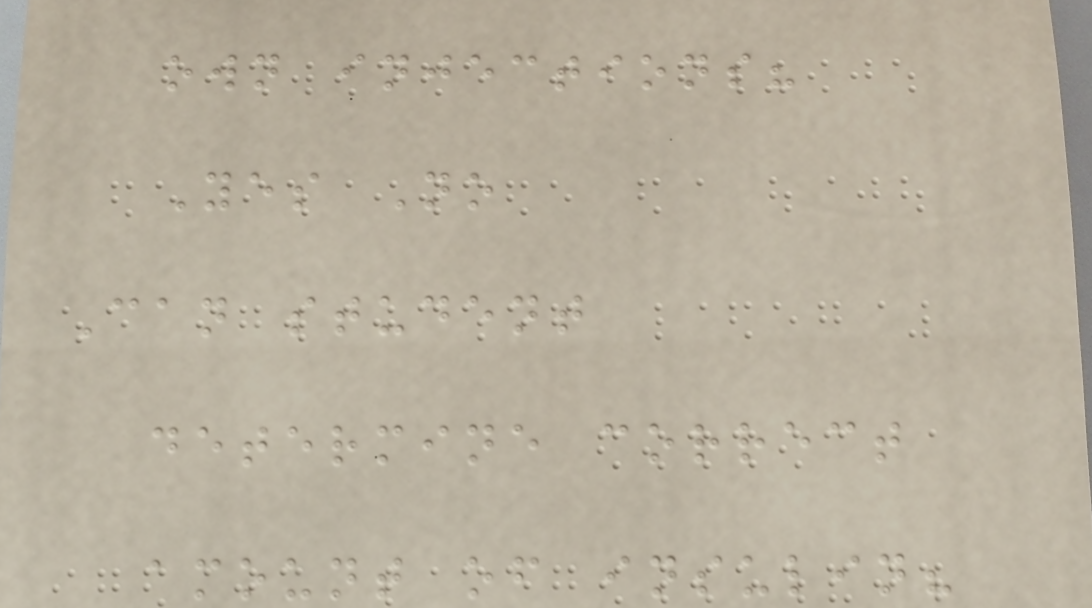own injections?
Yes No
Can student
determine correct
amount of insulin?
